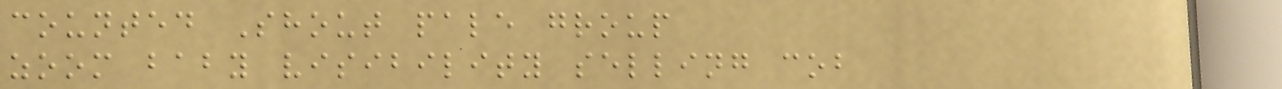counted Shout pale group
zoom baby visibility selling cob
